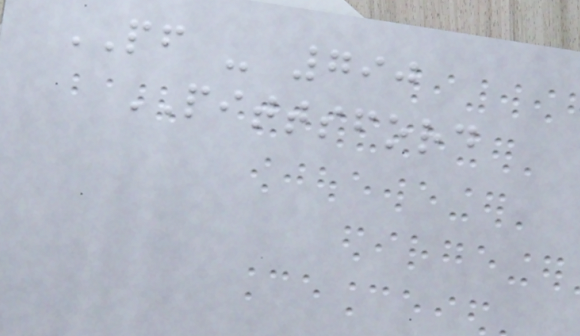PF - 790
PITTSFORD
